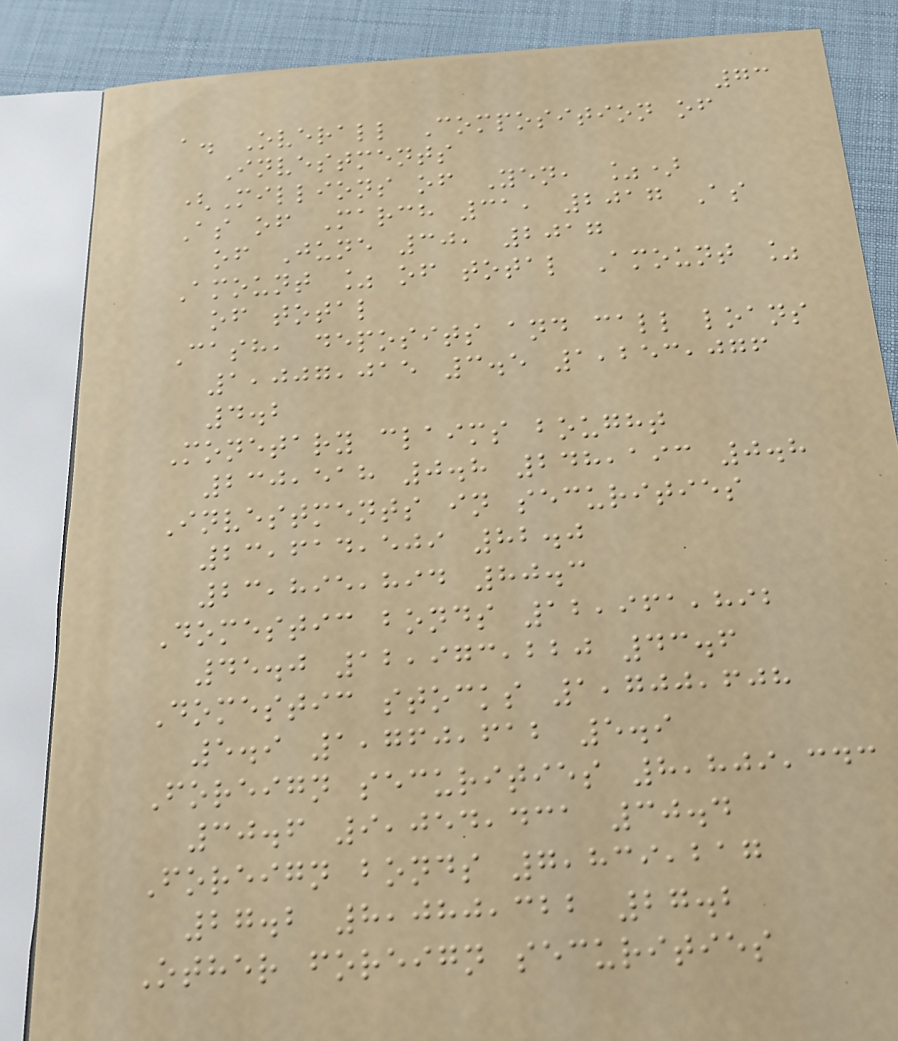73
a. Overall Composition of
Investments
(Millions of Yen, %)
As of March 31, 2017 As
of June 30, 2017
Amount % of total Amount %
of total
Cash, deposits and call loans
1,007,015 3.5 1,253,076
4.2
Monetary claims bought
230,518 0.8 248,193 0.8
Investments in securities
23,614,509 82.0
23,895,894 80.3
Domestic bonds 12,961,892
45.0 12,973,220 43.6
Domestic stocks 1,700,608
5.9 1,760,612 5.9
Foreign securities 8,809,343
30.6 9,054,431 30.4
Foreign bonds 7,839,217
27.2 8,080,322 27.2
Other foreign securities
